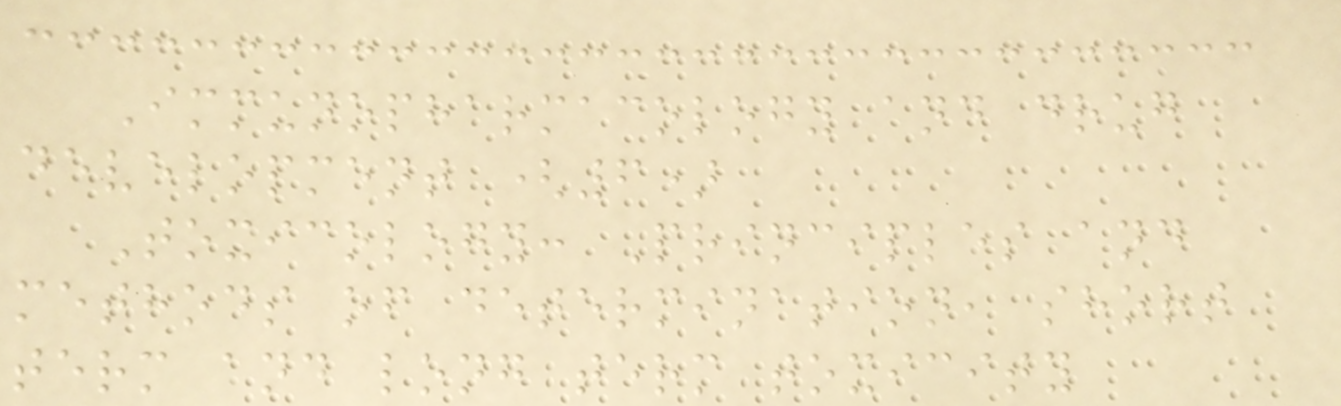Immunopharmacology and drug
development (6)
Toxicology: Principles and
methods of determination, short
term and long term toxicity
